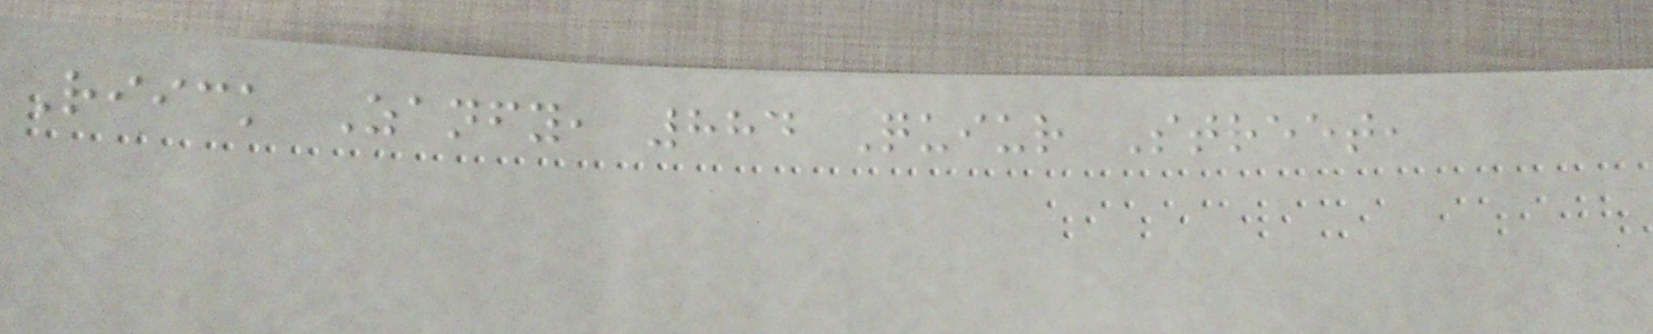Riick Zanfy, 884 Quiur Street,
